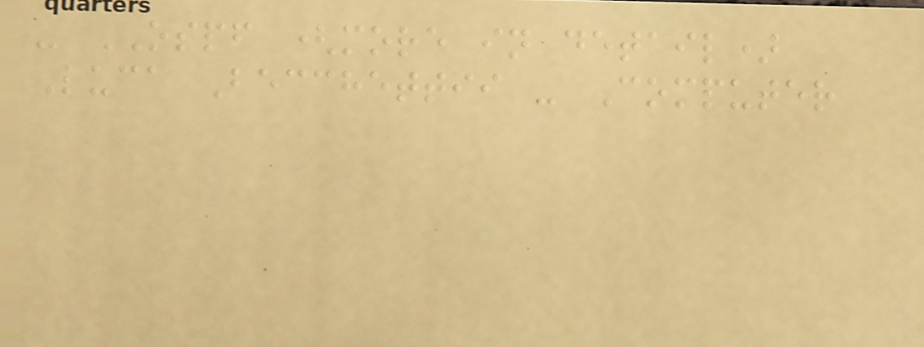- OSPF (more in detail)
Luca Becchettii - Computer
